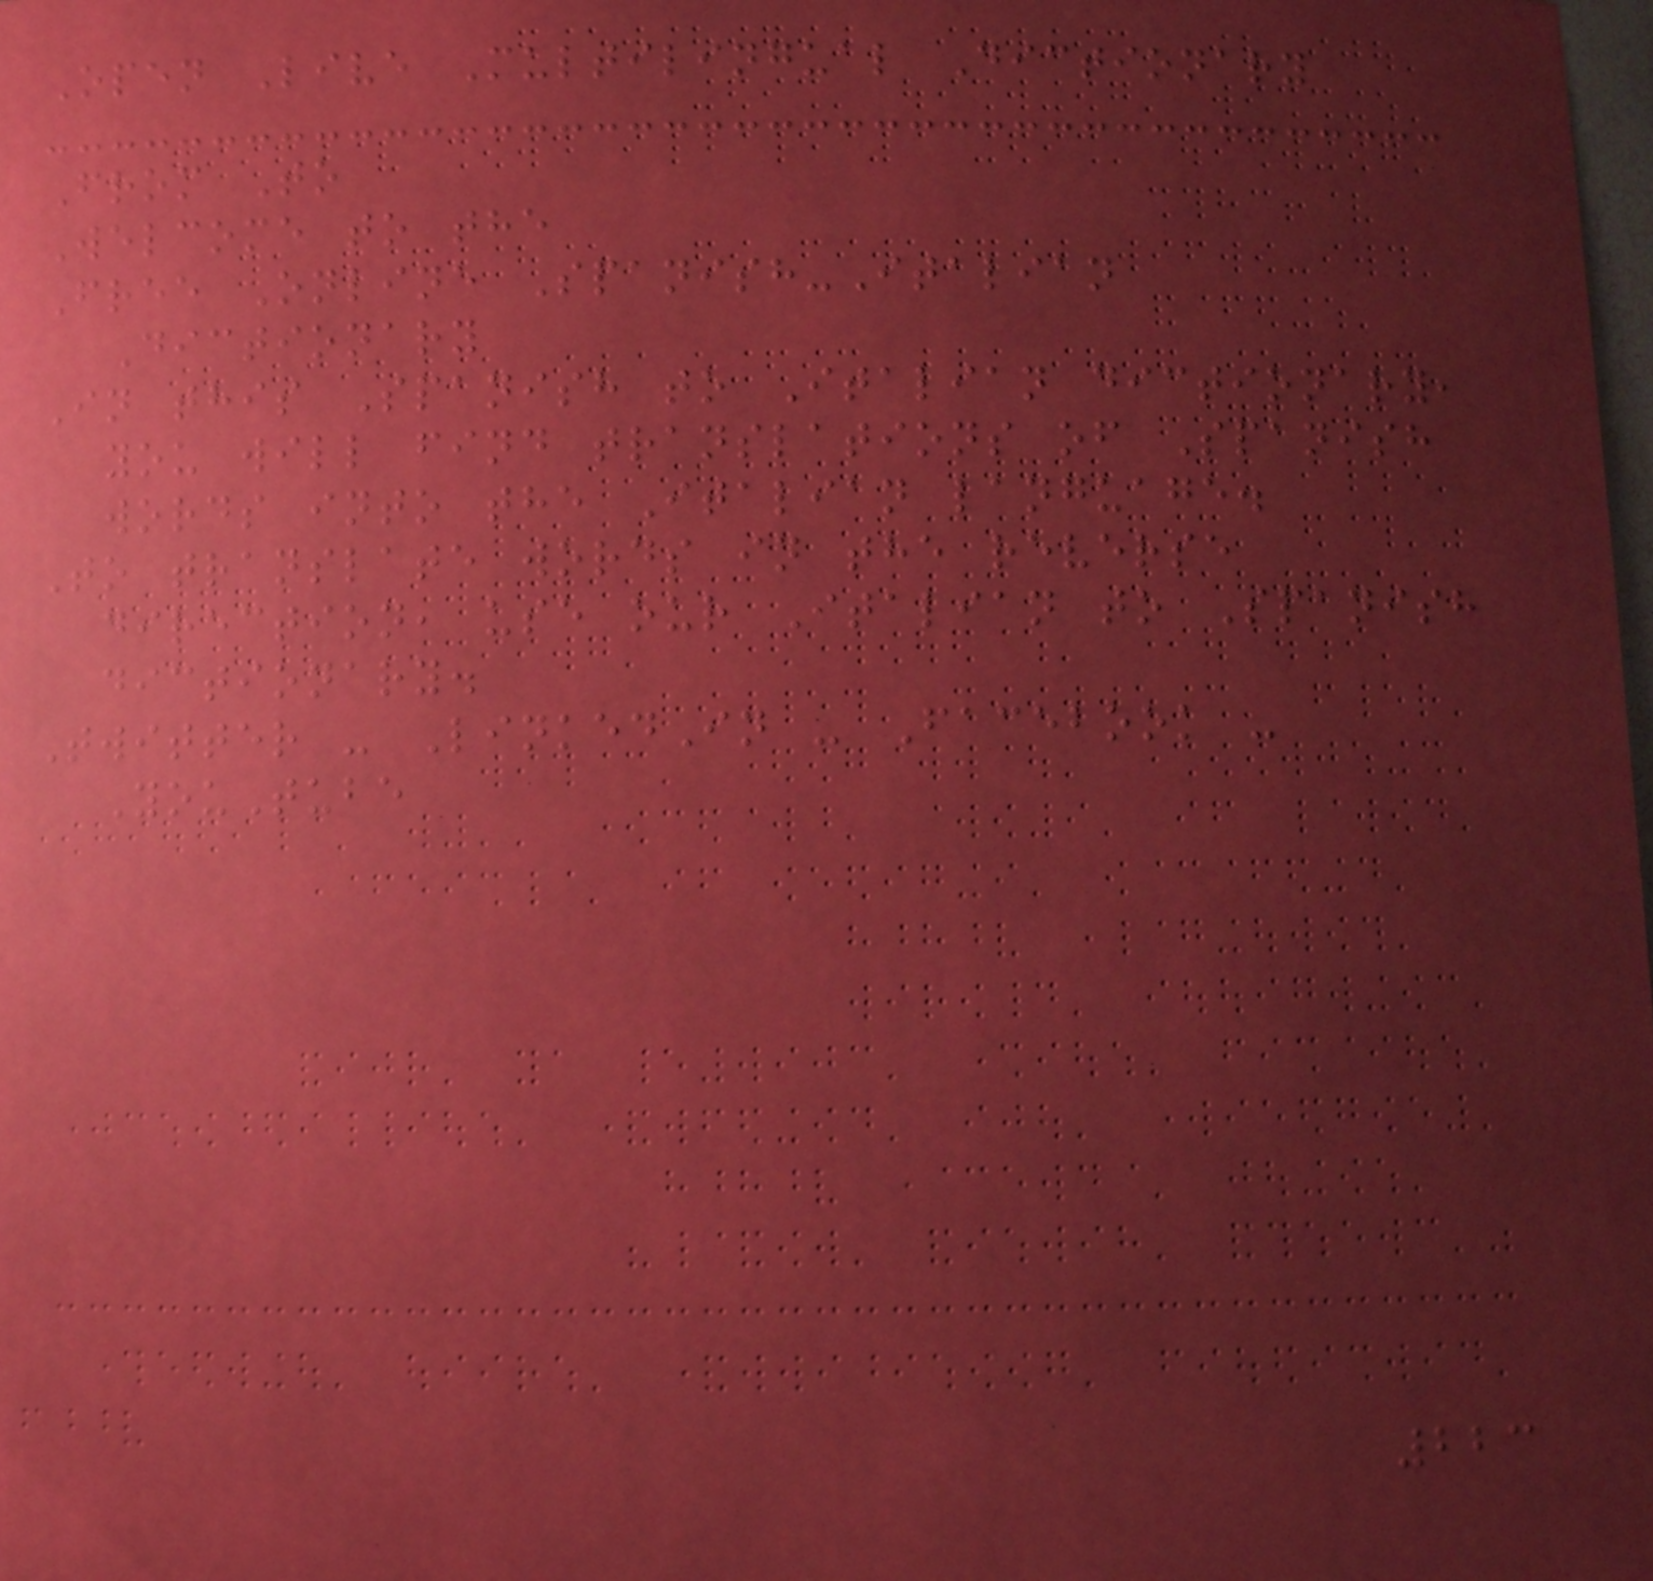Open Live Multilingual Dictionary
From To
Welcome to the
Free Online Spanish-Italian
Dictionary
In this Spanish to Italian dictionary,
you will find translations of Spanish
words into the Italian language.
To translate words in the reverse
direction, use our Italian to Spanish
dictionary.
Twitter - LinkedIn - Facebook -
YouTube
223
